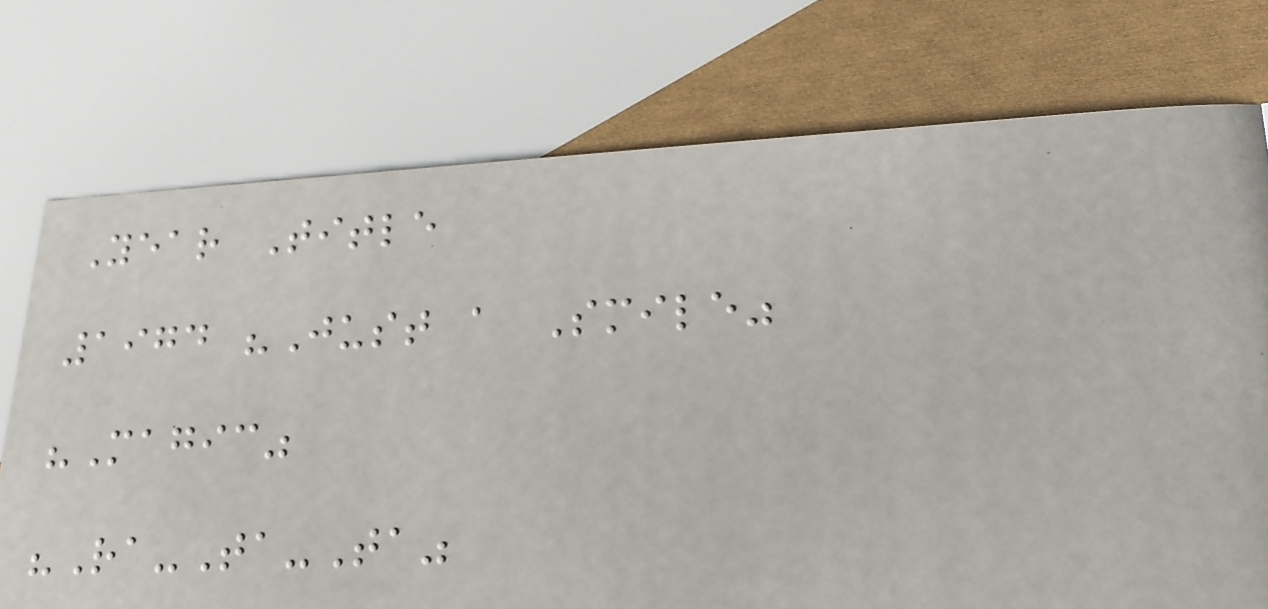Year Title
1974 "Just a Smile"
"Magic"
"Ra-Ta-Ta"
